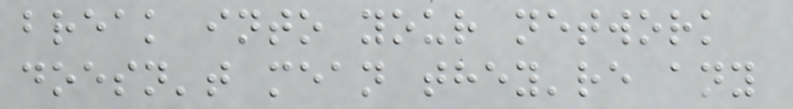break into your network
doesn't mean they're any
